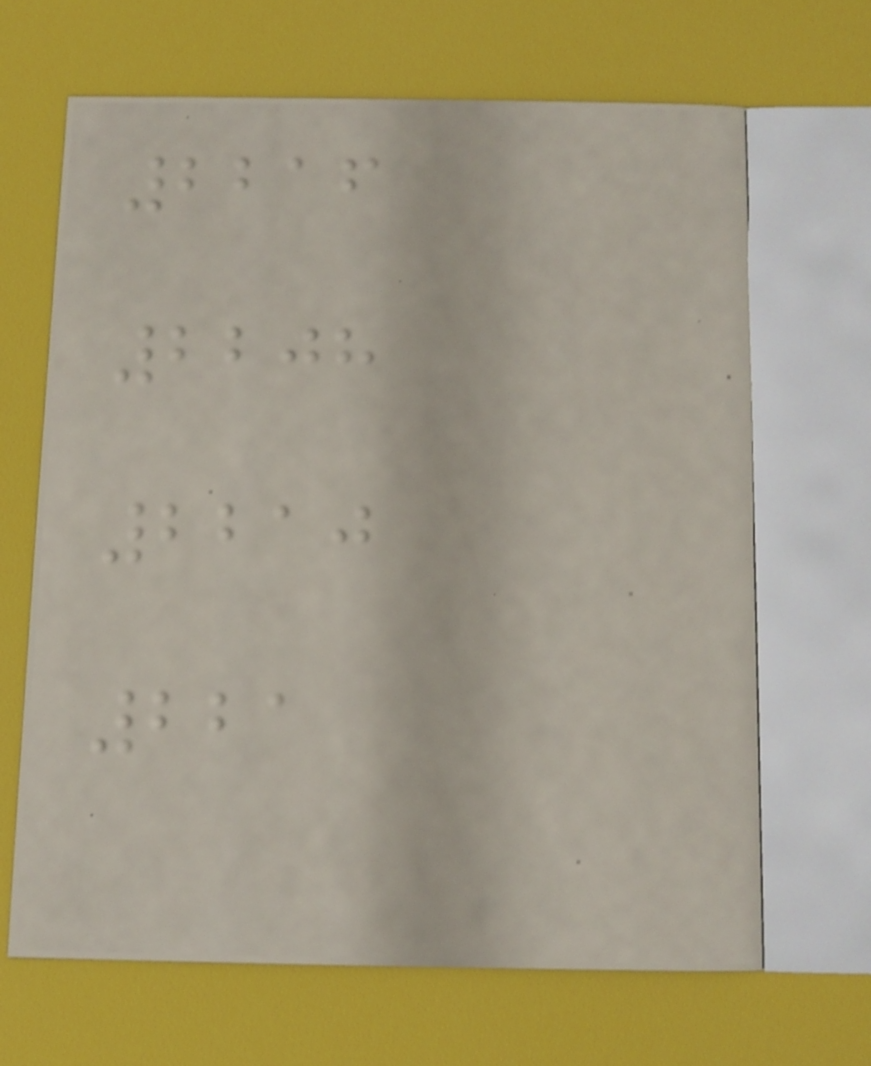2216
2208
2210
221
